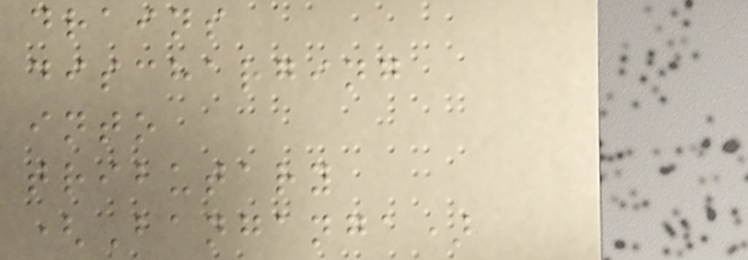drains
discharging
into
tributary
(Banganga)
